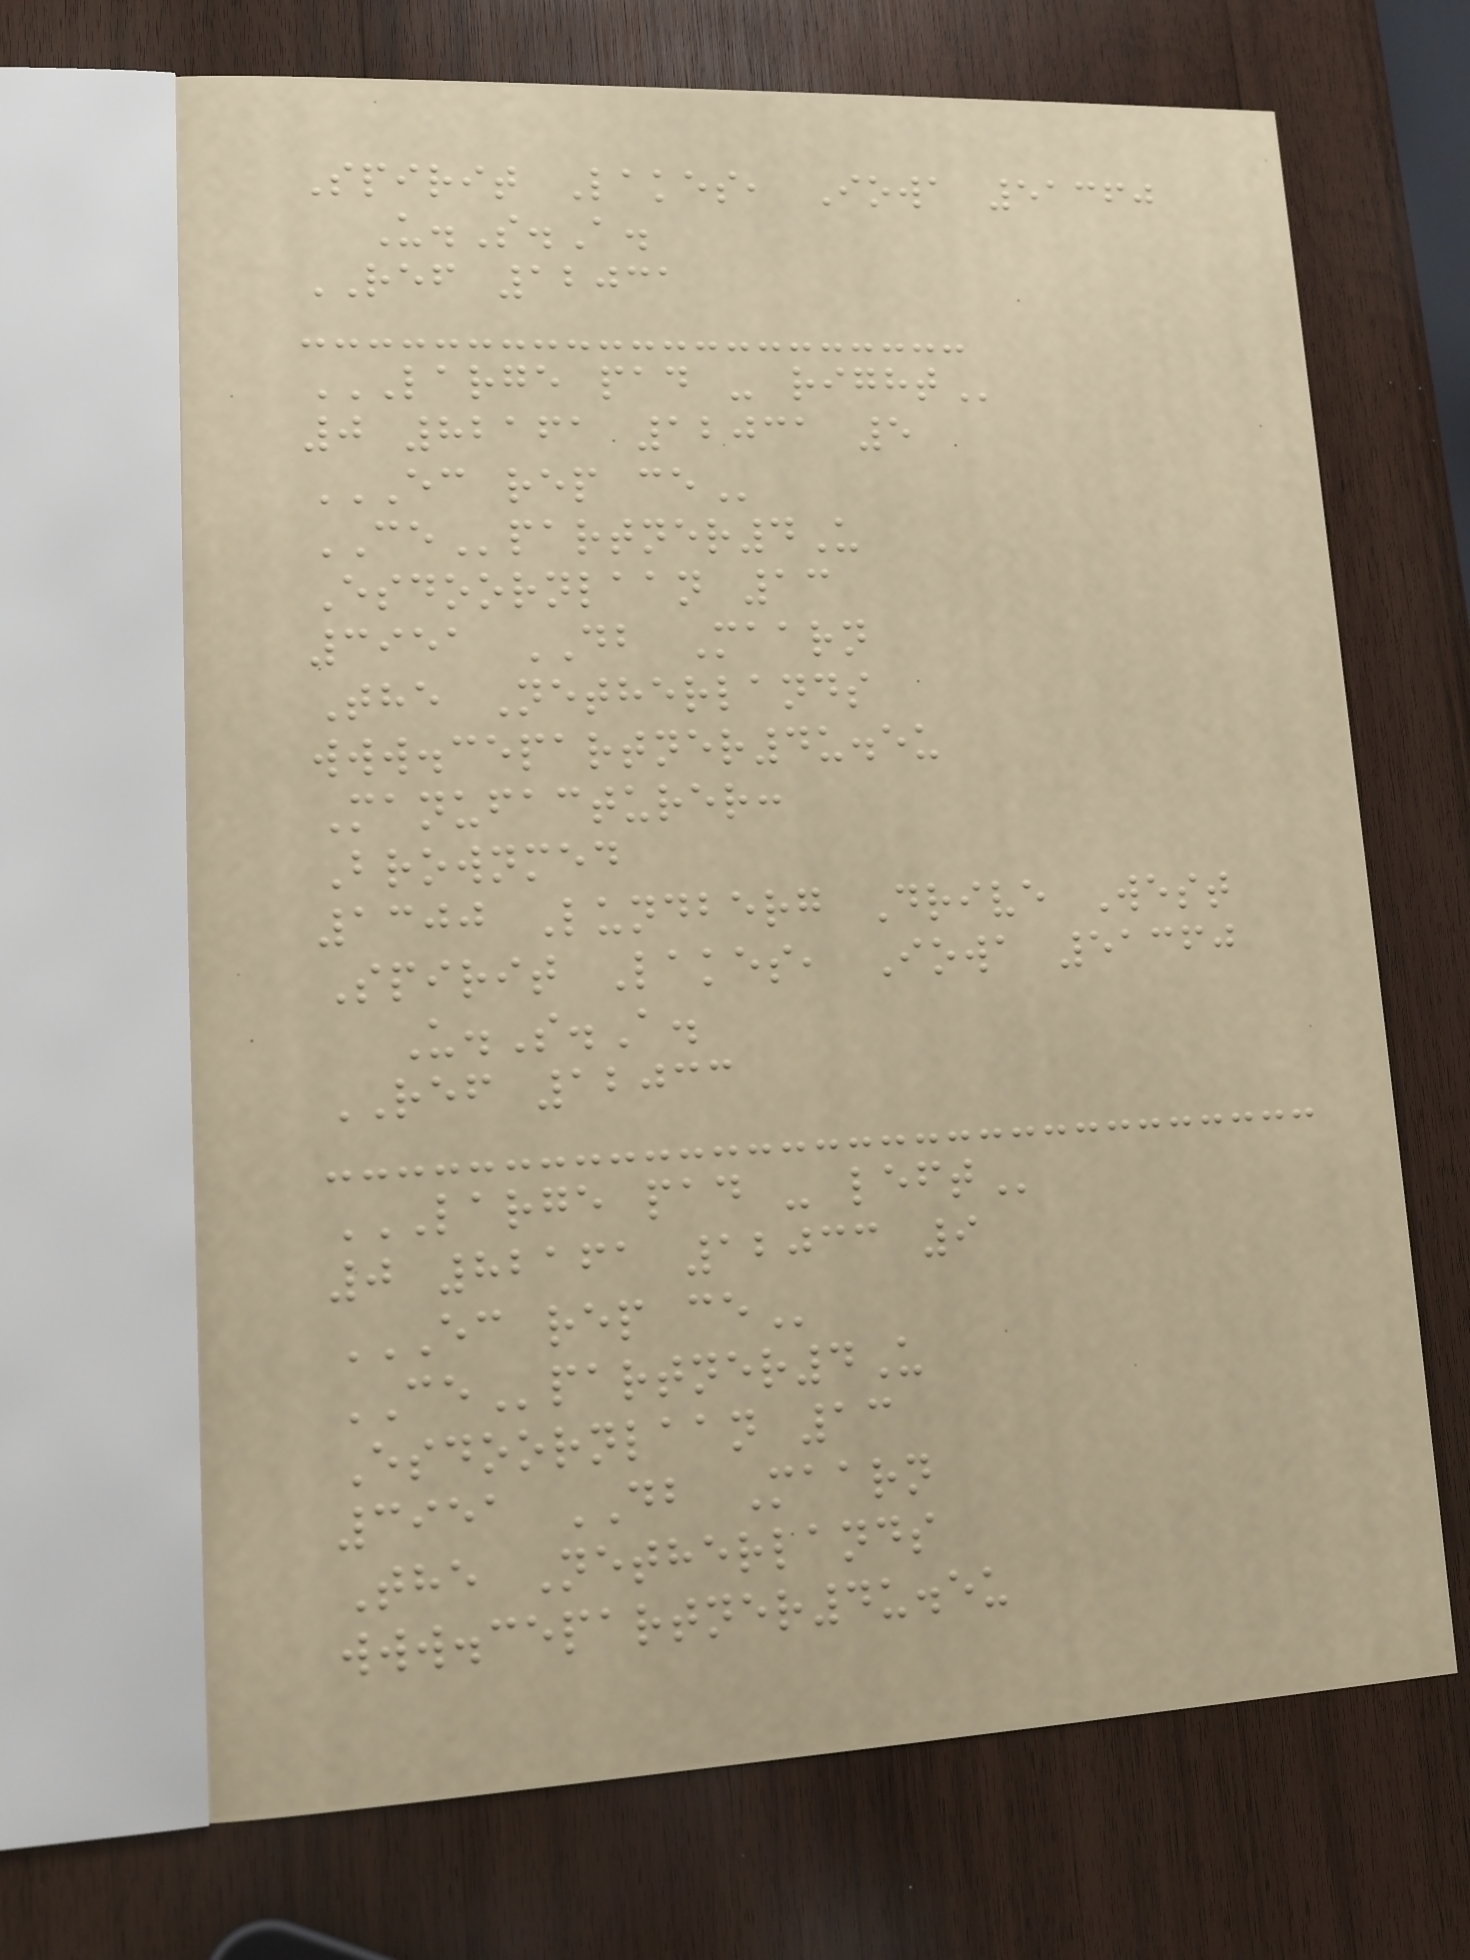Spirit Lakes, Iowa 51360
U.S.A.
REF 12031
LARGE PAD - RIGHT
0 82161 12031 5
EC REP CE
CEpartner4U
Esdoornlaan 13
3951 DB Maarn
The Netherlands
www.cepartner4u.eu
Manufacturer:
Brownmed
1300 Lundberg Drive West
Spirit Lakes, Iowa 51360
U.S.A.
REF 12033
LARGE PAD - LEFT
0 82161 12033 9
EC REP CE
CEpartner4U
Esdoornlaan 13
3951 DB Maarn
The Netherlands
www.cepartner4u.eu
